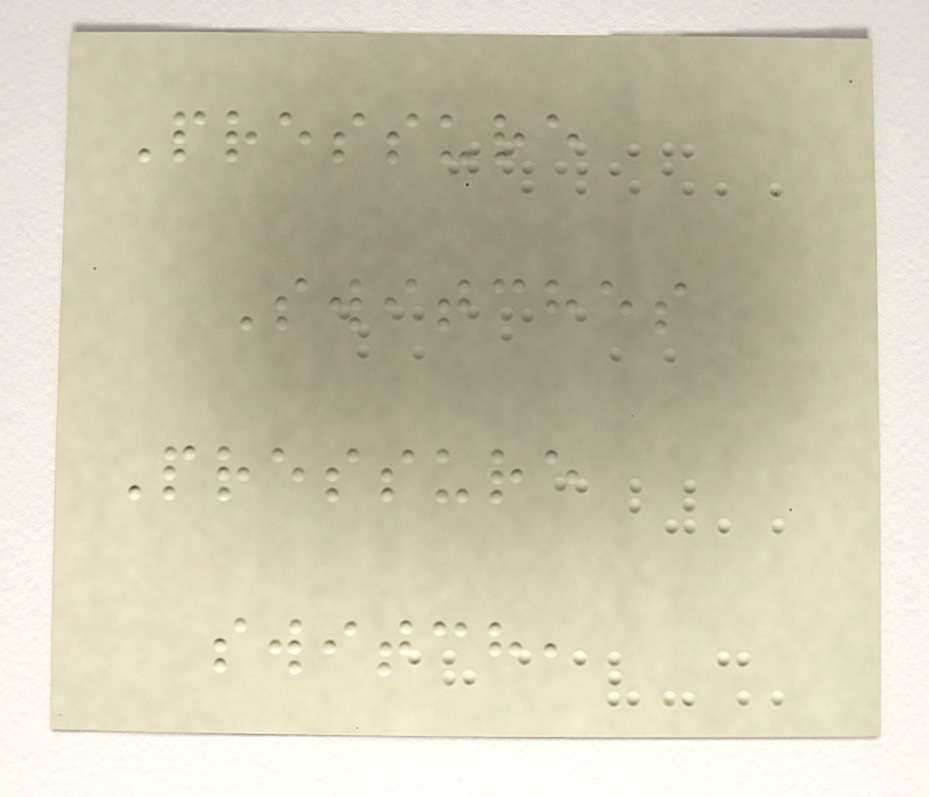Pressure
Switches
Pressure
switch,
